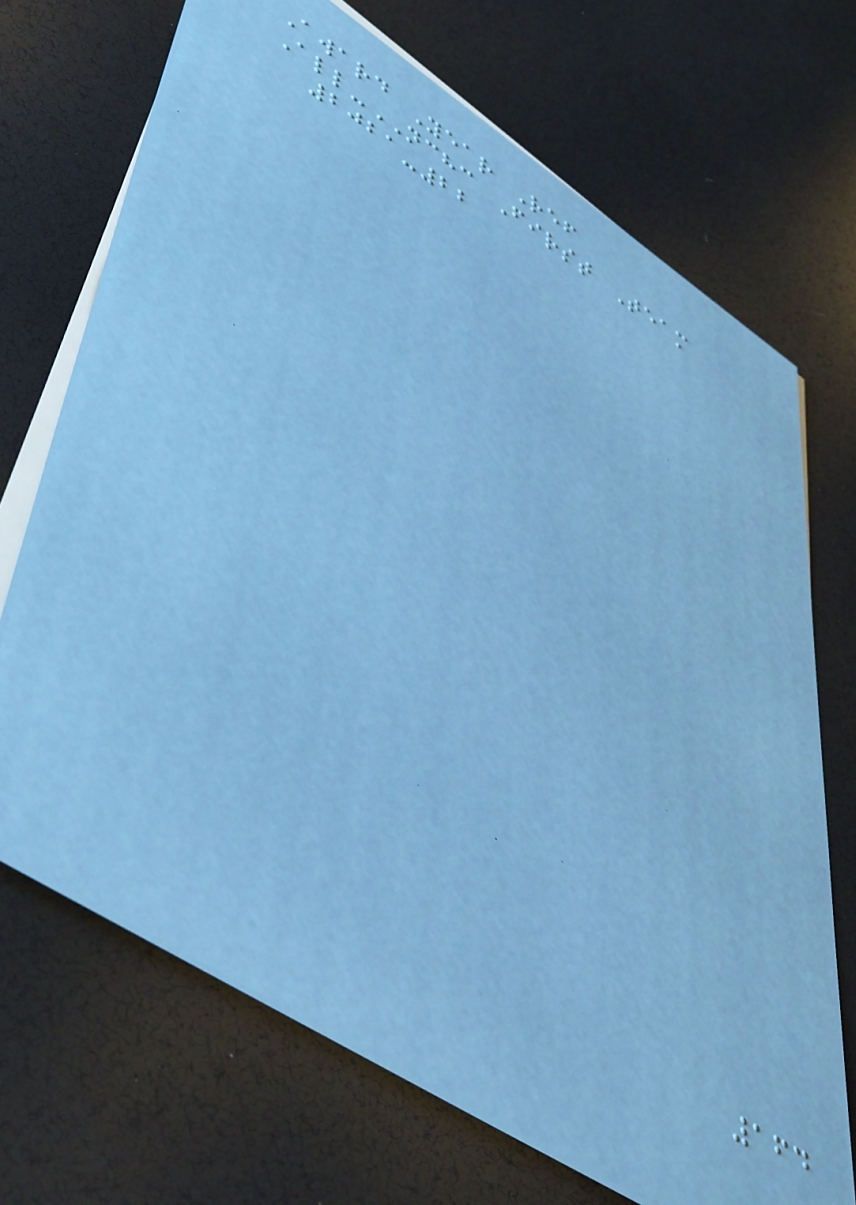Award Year Ref
All-NCHC First Team
2021-22
164
